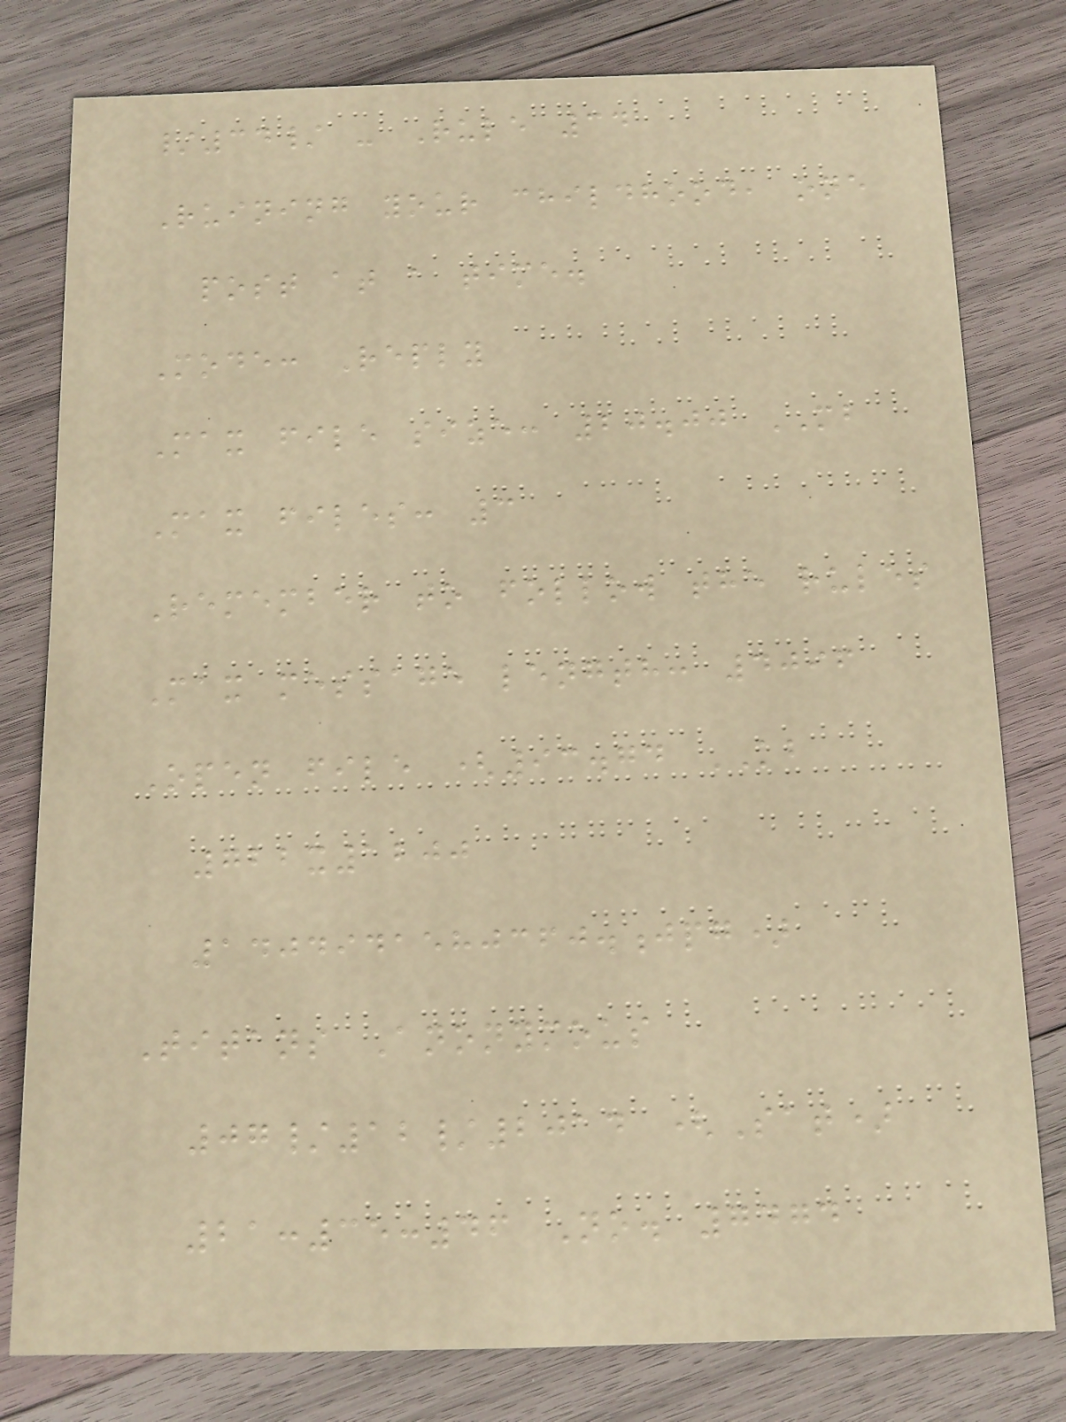/34/ - Rule 34
Ruining your childhood, one
post at a time.
Mode: Reply
Max file size: 20.00 MB
Max files: 3
Remember to follow the rules
Max message length: 4096
Open file (93.74 KB
722x1200
1404941580360.jpg)
Titans Anonymous
07/12/2014 (Sat)
21:35:46 No. 7474
